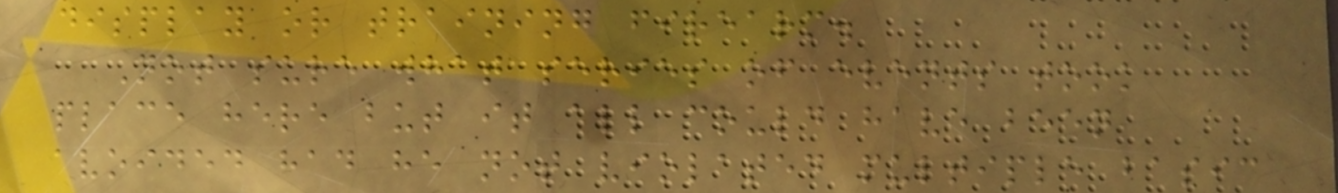display or training firearm.
Not sure what series of events took
place here but it all could have been
avoided had he not violated multiple basic
